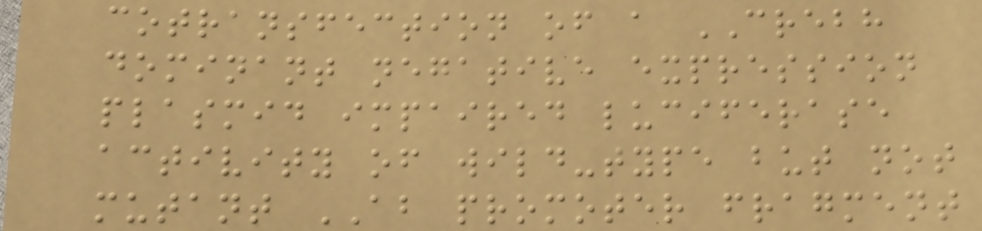cotransfection of a CREBH
dominant negative expression
plasmid impaired luciferase
activity of wild-type but not
mutant AB promoter fragment
